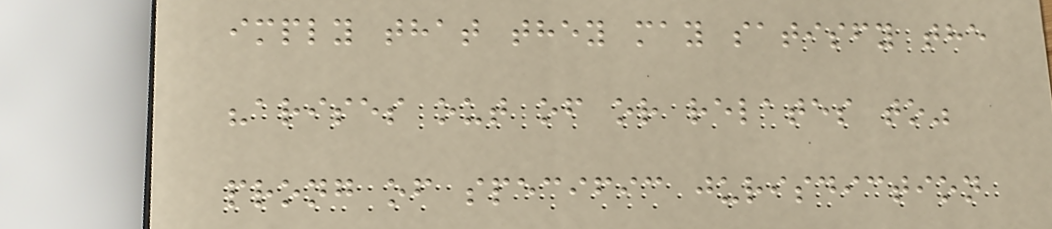imply that they may satisfy the
"arises out of or relates to"
prong of specific jurisdiction
